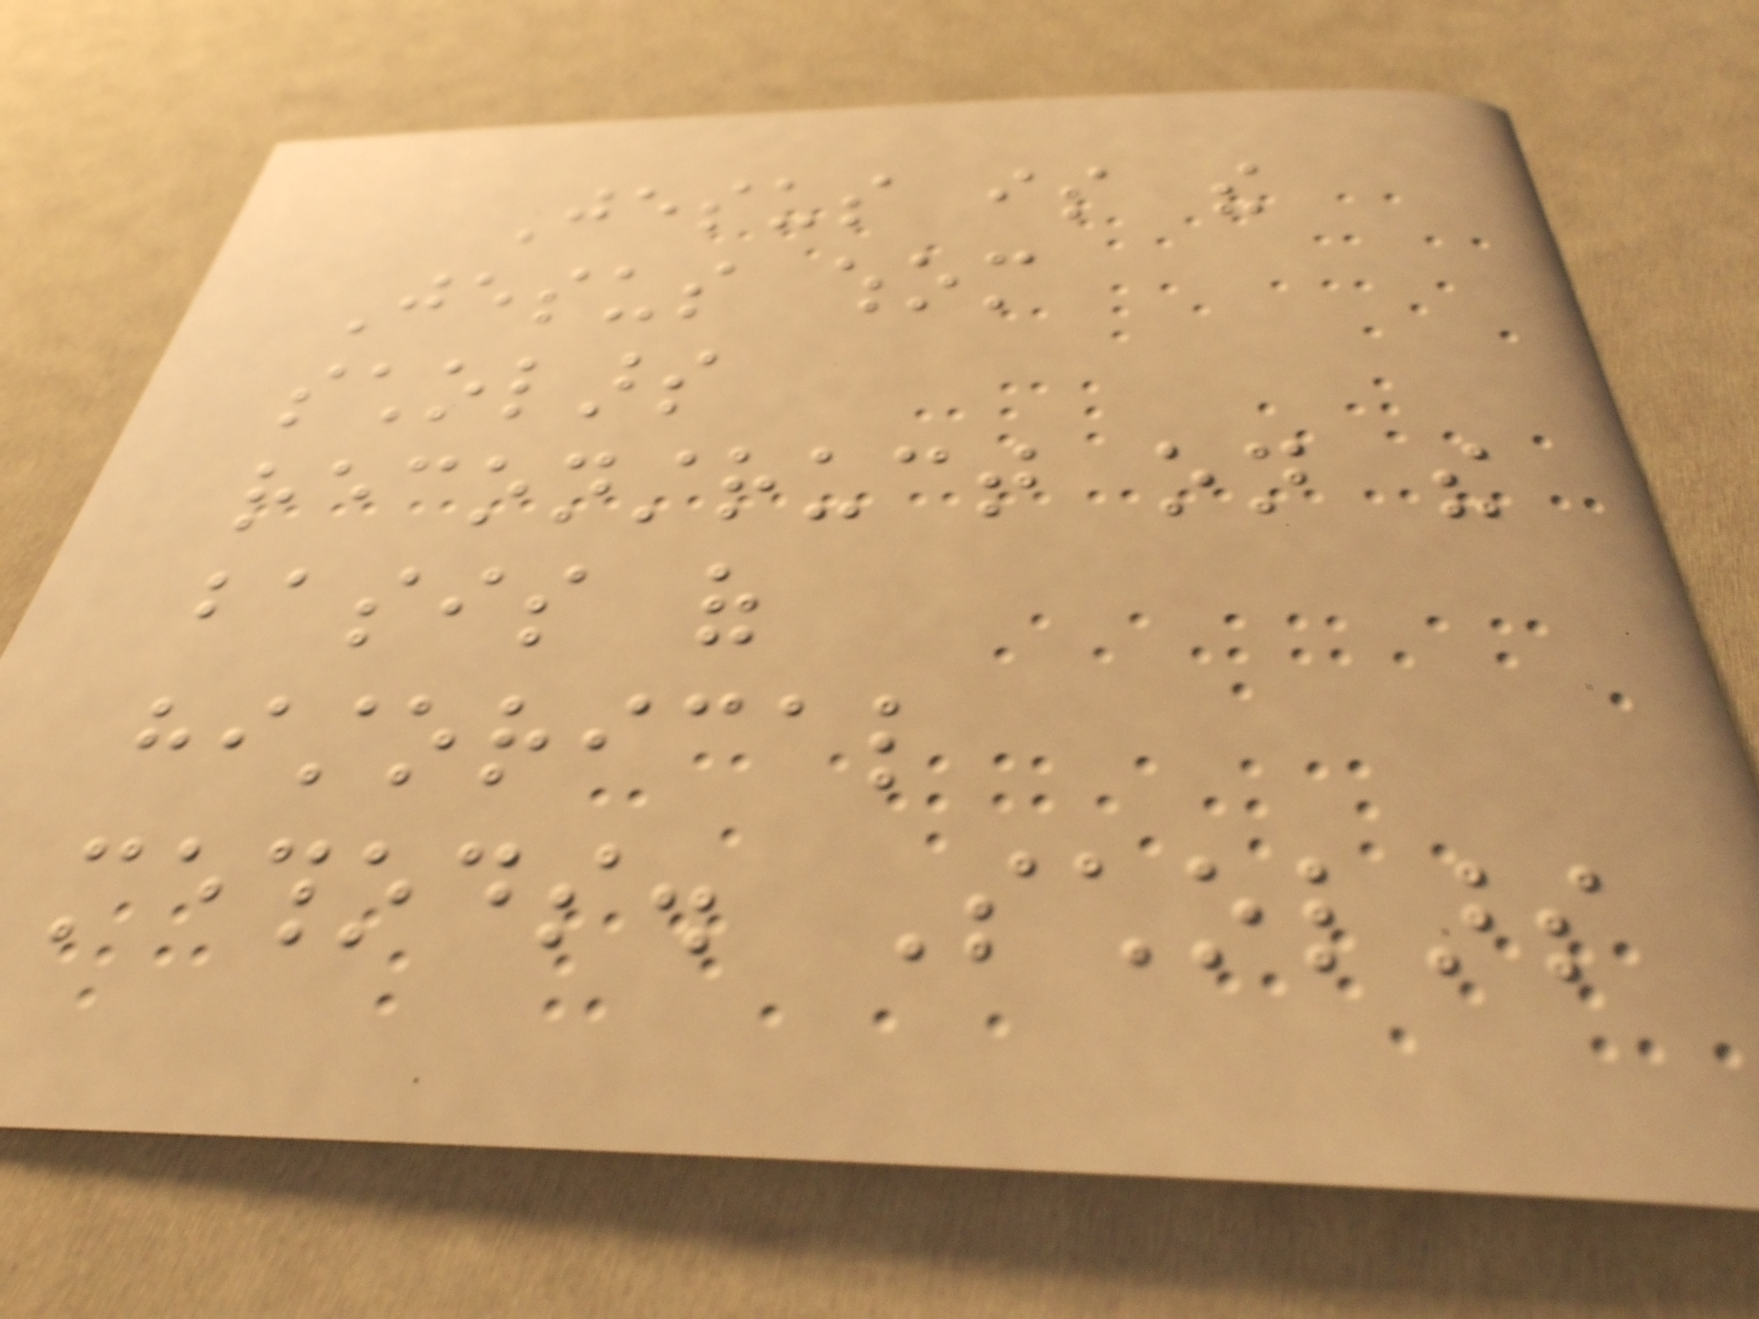Jesus is the
Jesus whom
scholars
reconstruct on the
basis of
historical
methods. Scholars
